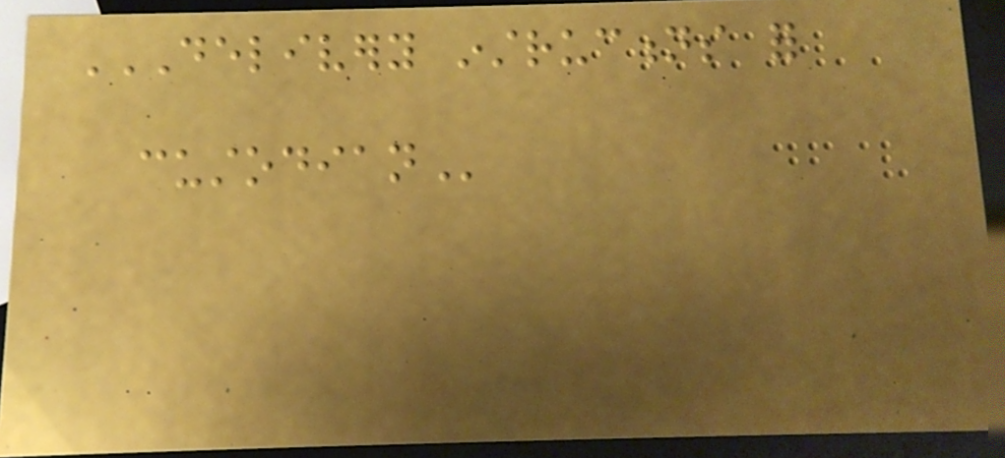DELIVERY INSTRUCTIONS FOR
CUSTODIAN
